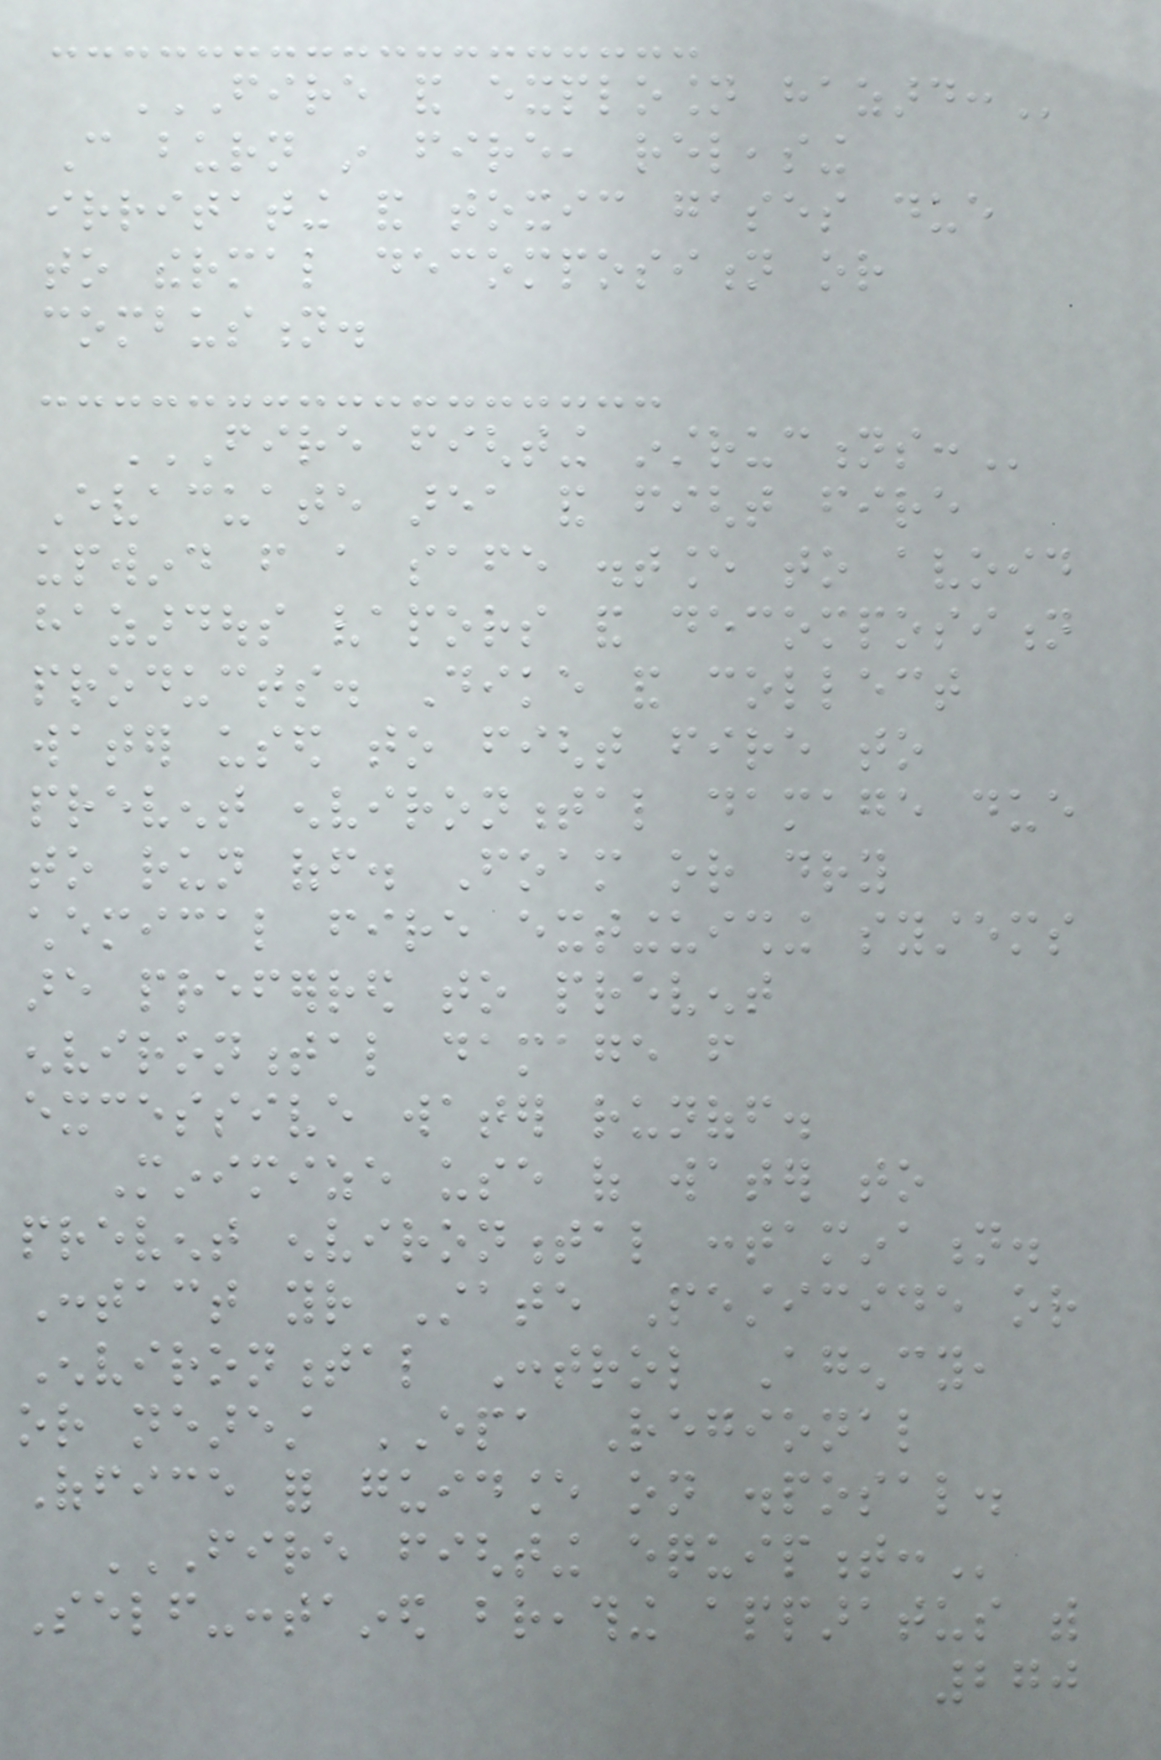FIRE AND EXPLOSION HAZARD:
Can burn in fire, releasing
irritating and toxic gases due
to thermal decomposition or
combustion.
FIRE FIGHTING INSTRUCTIONS:
Evacuate area and fight fire
upwind from a safe distance to avoid
hazardous vapors and decomposition
products. Dike and collect
water used to fight fire to
prevent environmental damage due
to run off. Foam or dry
chemical fire extinguishing systems
are preferred to prevent
environmental damage from
excessive water runoff.
Minimize use of water to
prevent environmental contamination.
Contact your State Pesticide or
Environmental Control Agency,
or nearest EPA Regional
Office for guidance on disposal.
FIRE FIGHTING EQUIPMENT:
Self-contained breathing apparatus with
270
